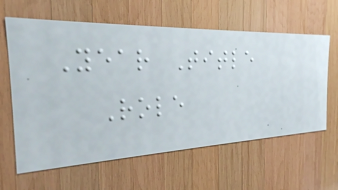Year Title
Role
